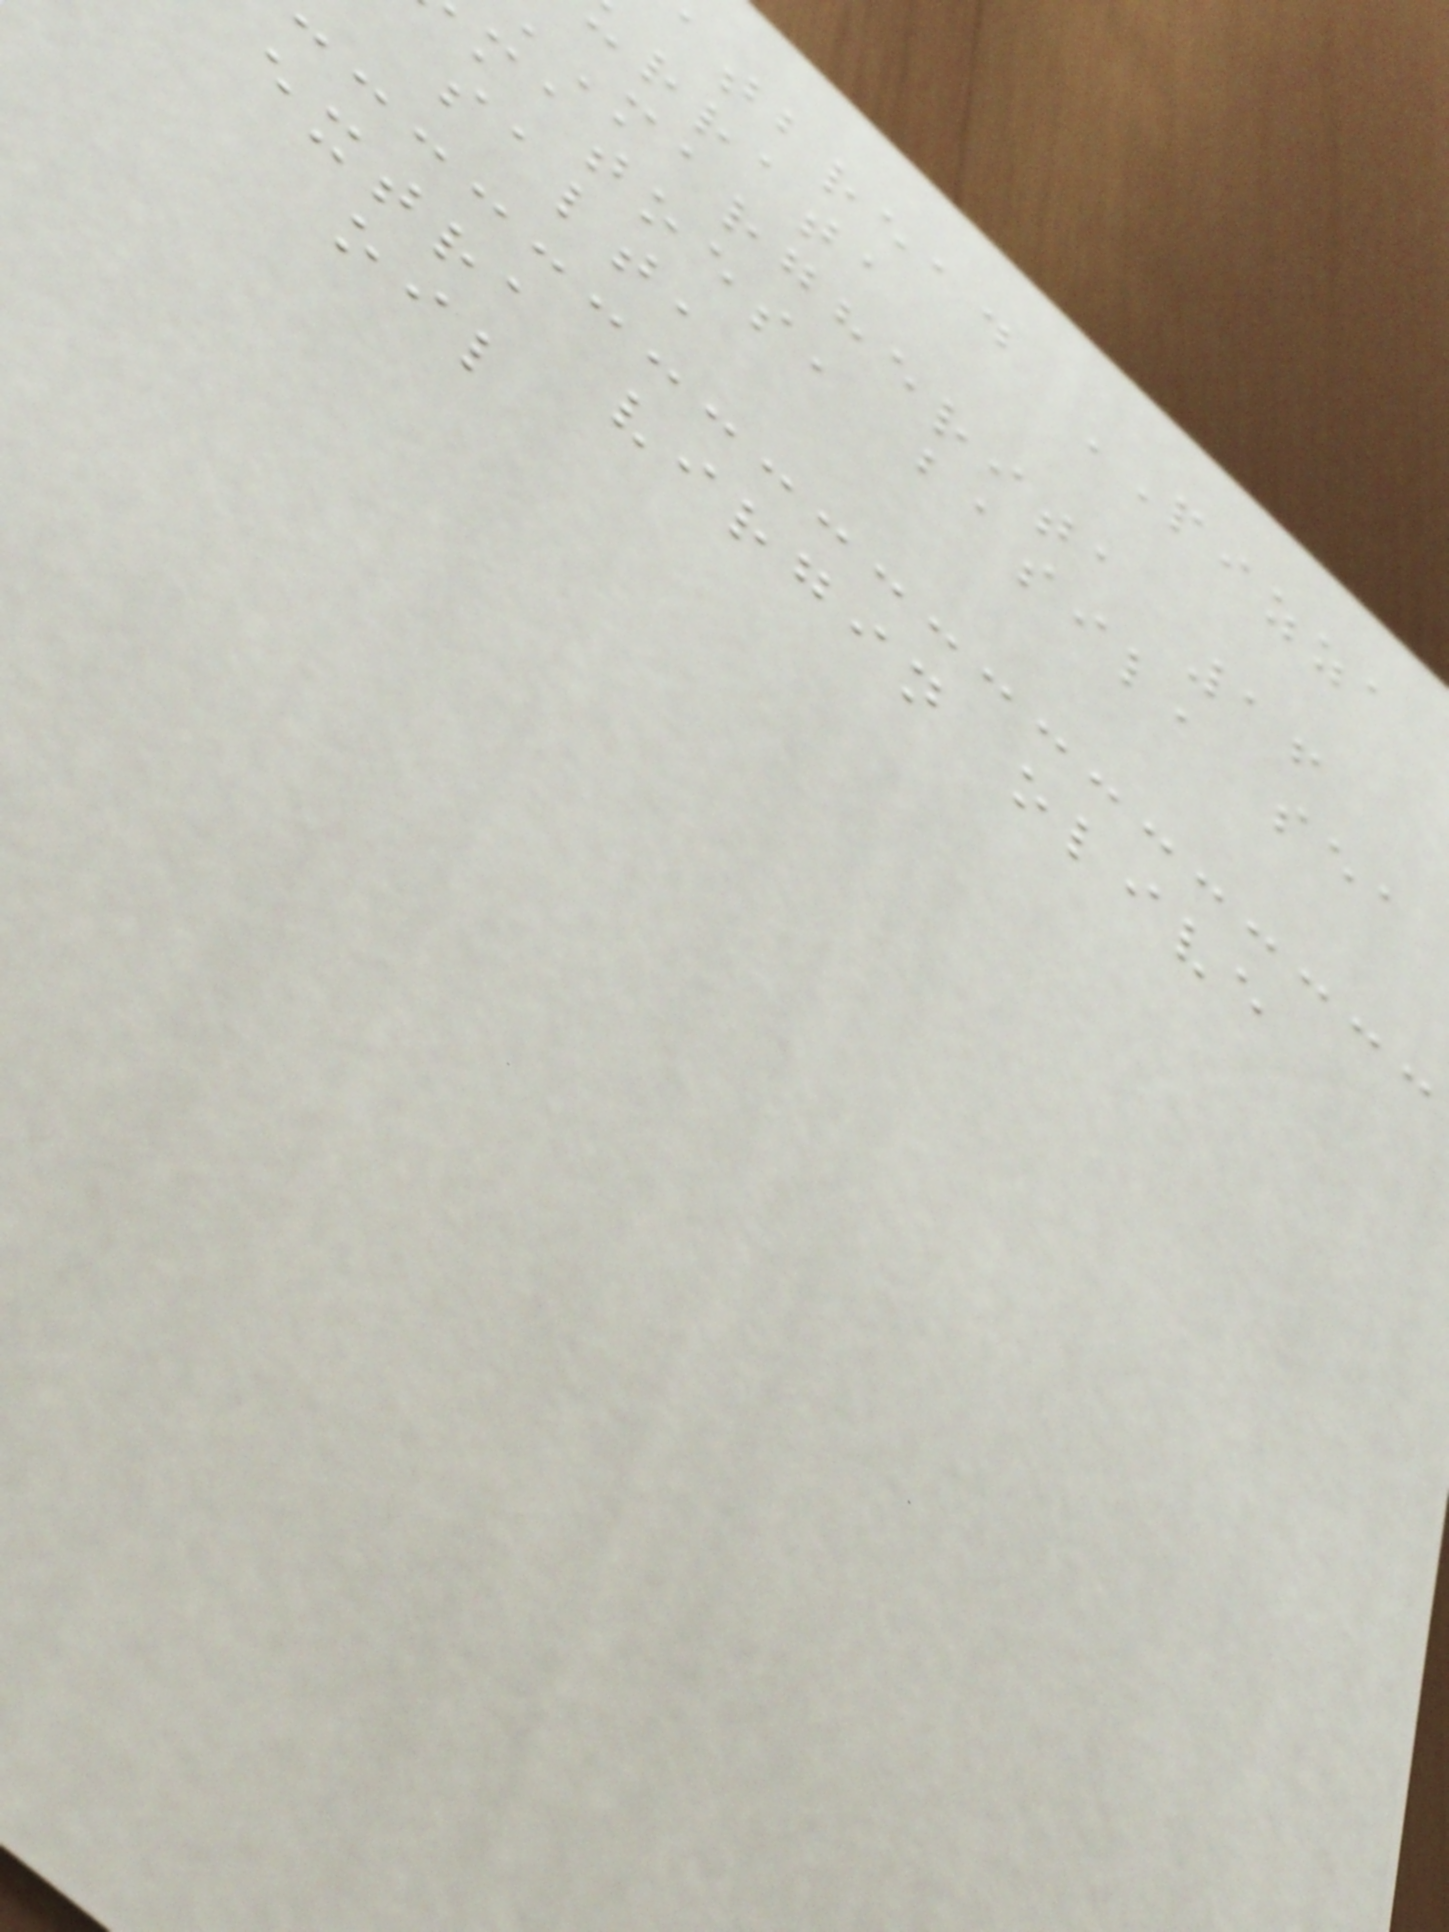atbread PIZZA
rrata
margherita 16
matoes, basil, sea
salt,
extra virgin olive
oil
